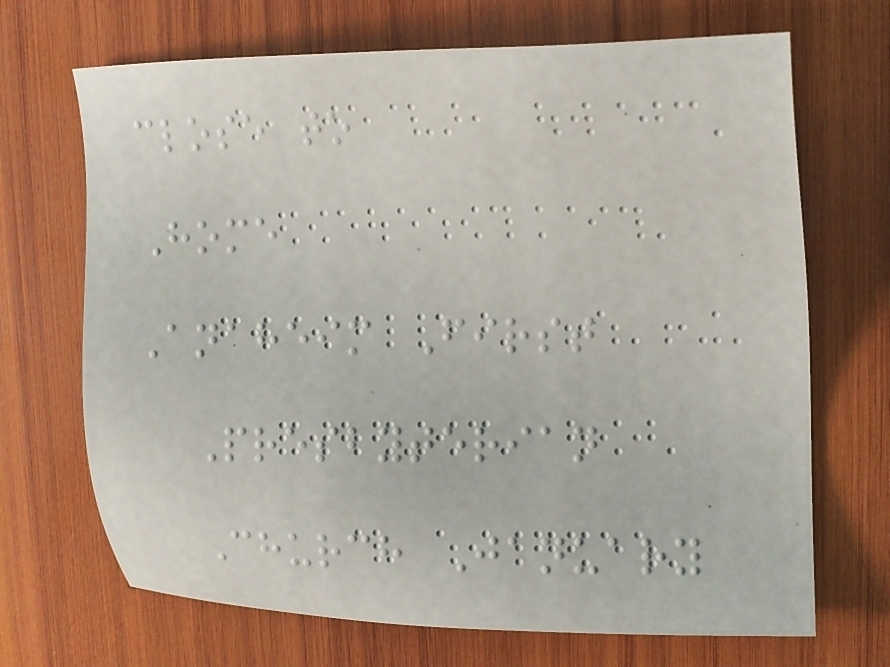close to
Home
Anaheim First
Presbyterian
Church January
